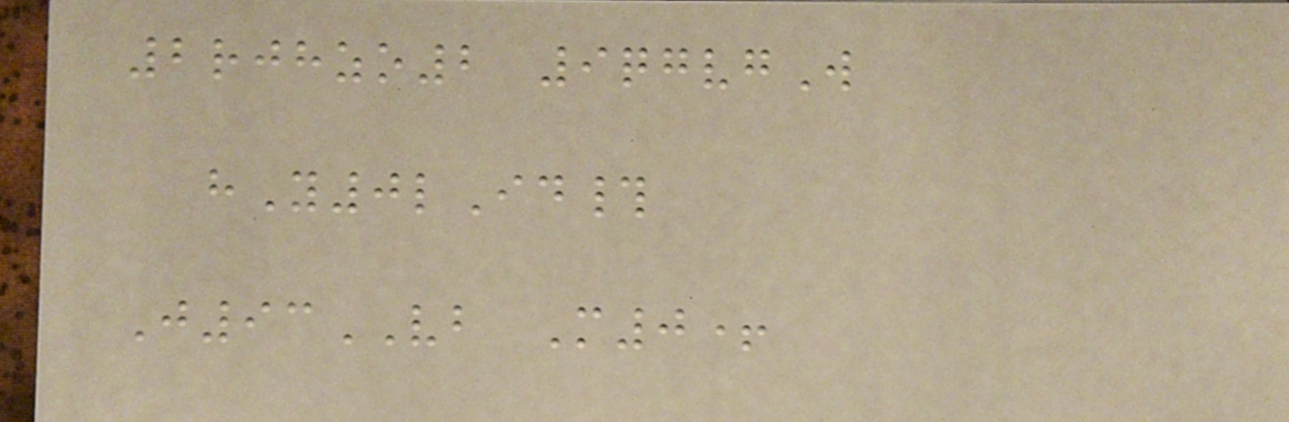2rjhzo2 9qgvgW
hY0lId#
J93VB M0+
